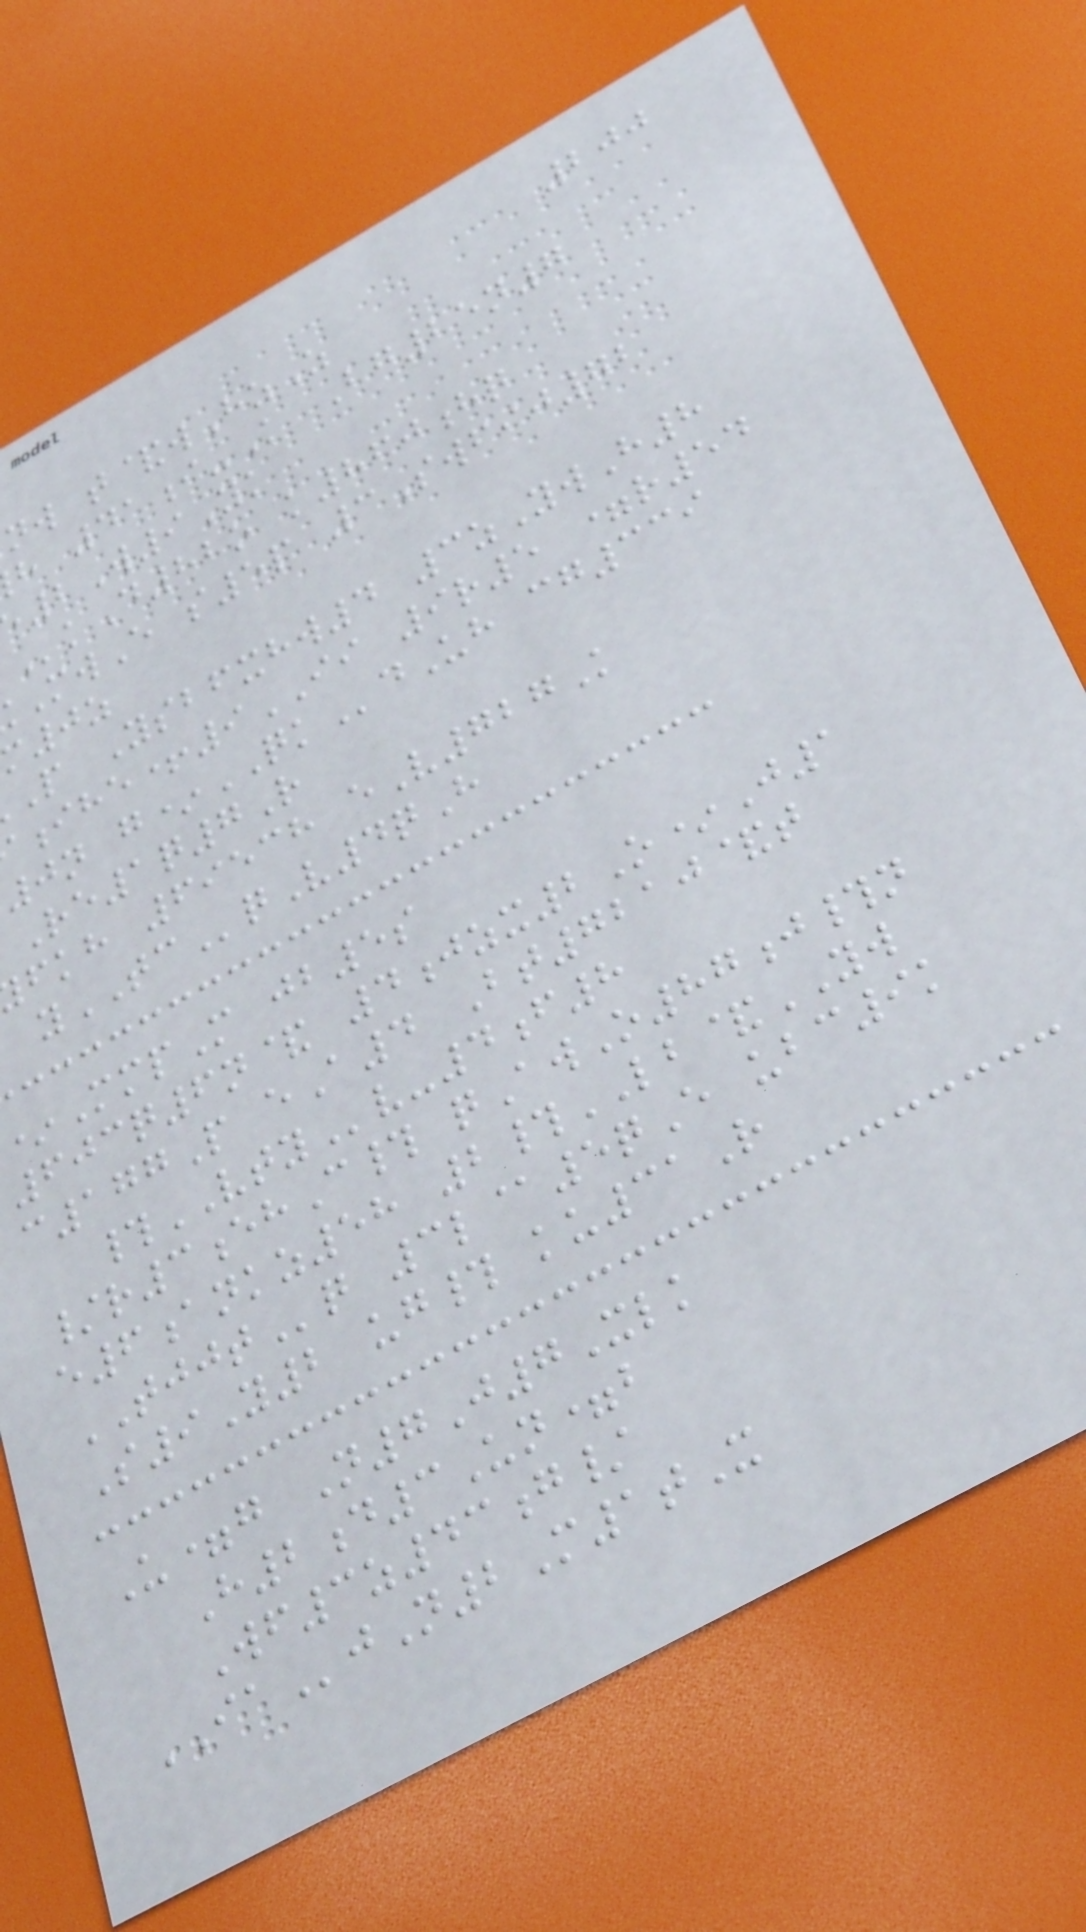200
nw t&wHzZ
h 41i-K Bg25n7
2W9Yk
kD82o k860hq
MwE s5p 3Swfij72
P Ysbfxhw4 3zYwH8
ihe+9II 9r5 =r54
0n g*QKdUh cg339
Re1q7R
fkh 69538 eV727K
yTCqV4qH
MmpM jb5s
603q6n& 4jzx2O*J1
c177P eA4 Bt7210&t
#VTYv-4f8
/r3ehC# qAwO87j#n
e6ankz58 2#LB&YW
TJJTq 3l@5qE ubc9k
S9Y2 ug# ku31R
U=g N7J7Xlk
H2d3Un=b
Wf3z43g/
IAjN2M1tX
